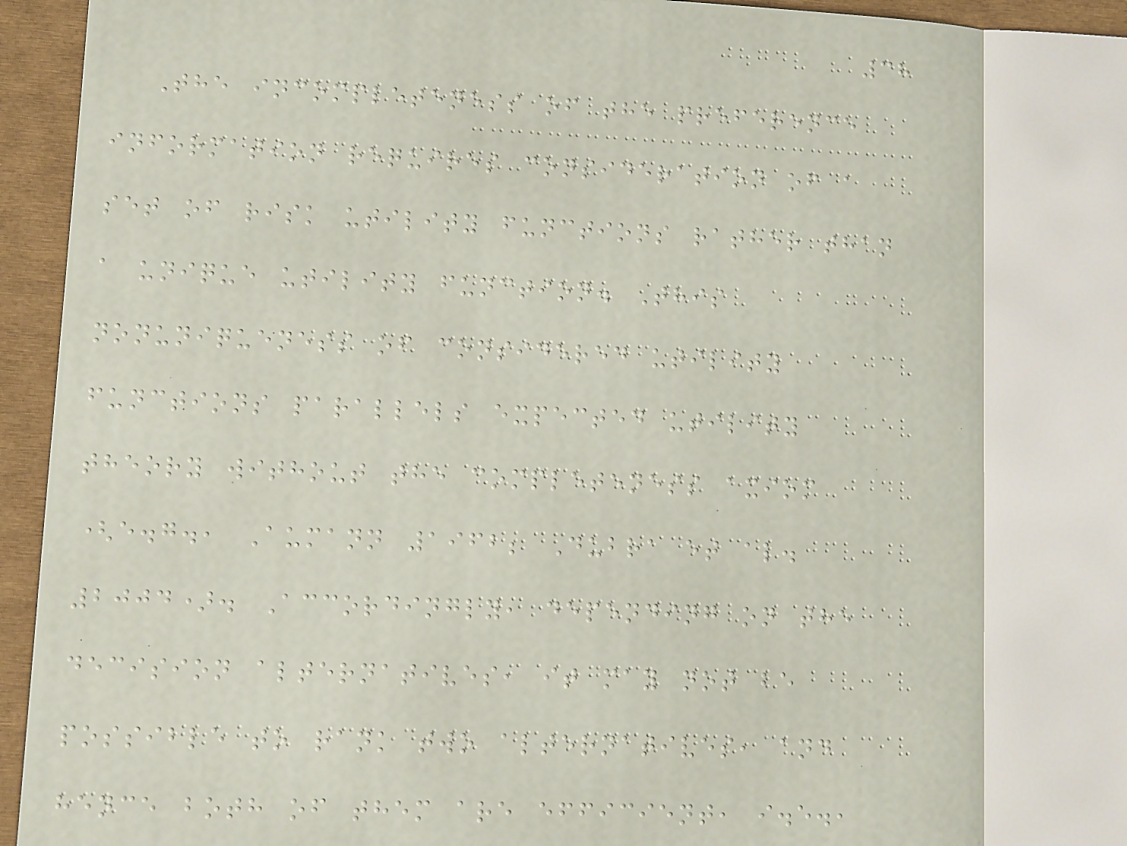38
The incompleteness of the preference
information requires consideration of a
set of risk utility functions rather than
a unique utility function. This
nonuniqueness of considered utility
functions parallels expected utility
theory without the completeness axiom
(e.g., Aumann 1962; Dubra et al.
2004). Accordingly, depending on the
decision alternatives, it may not be
possible to rank two alternatives, and
hence both of them are efficient, i.e.,
